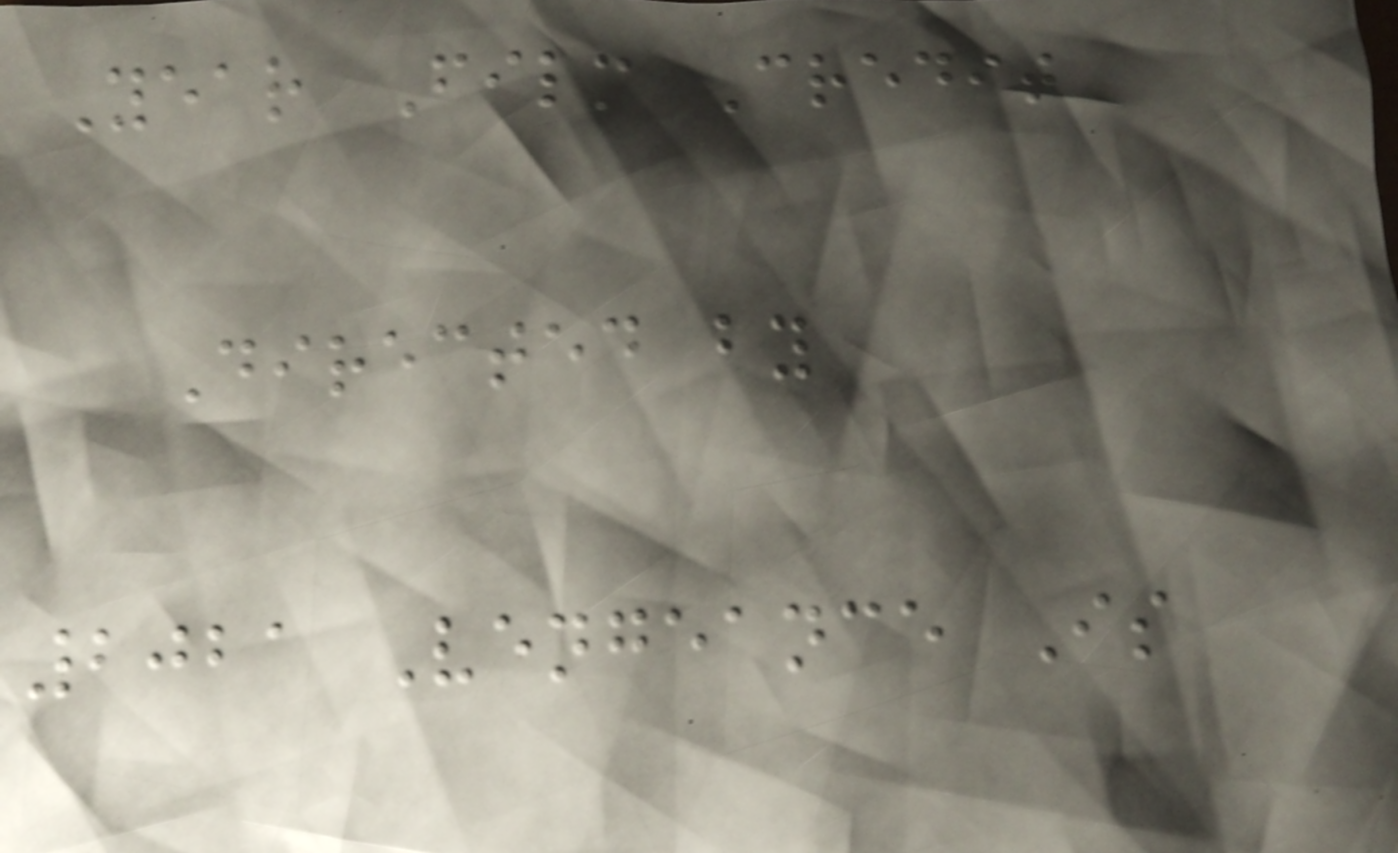Year Film Credit
Directed by
2021 Vengeance Is
